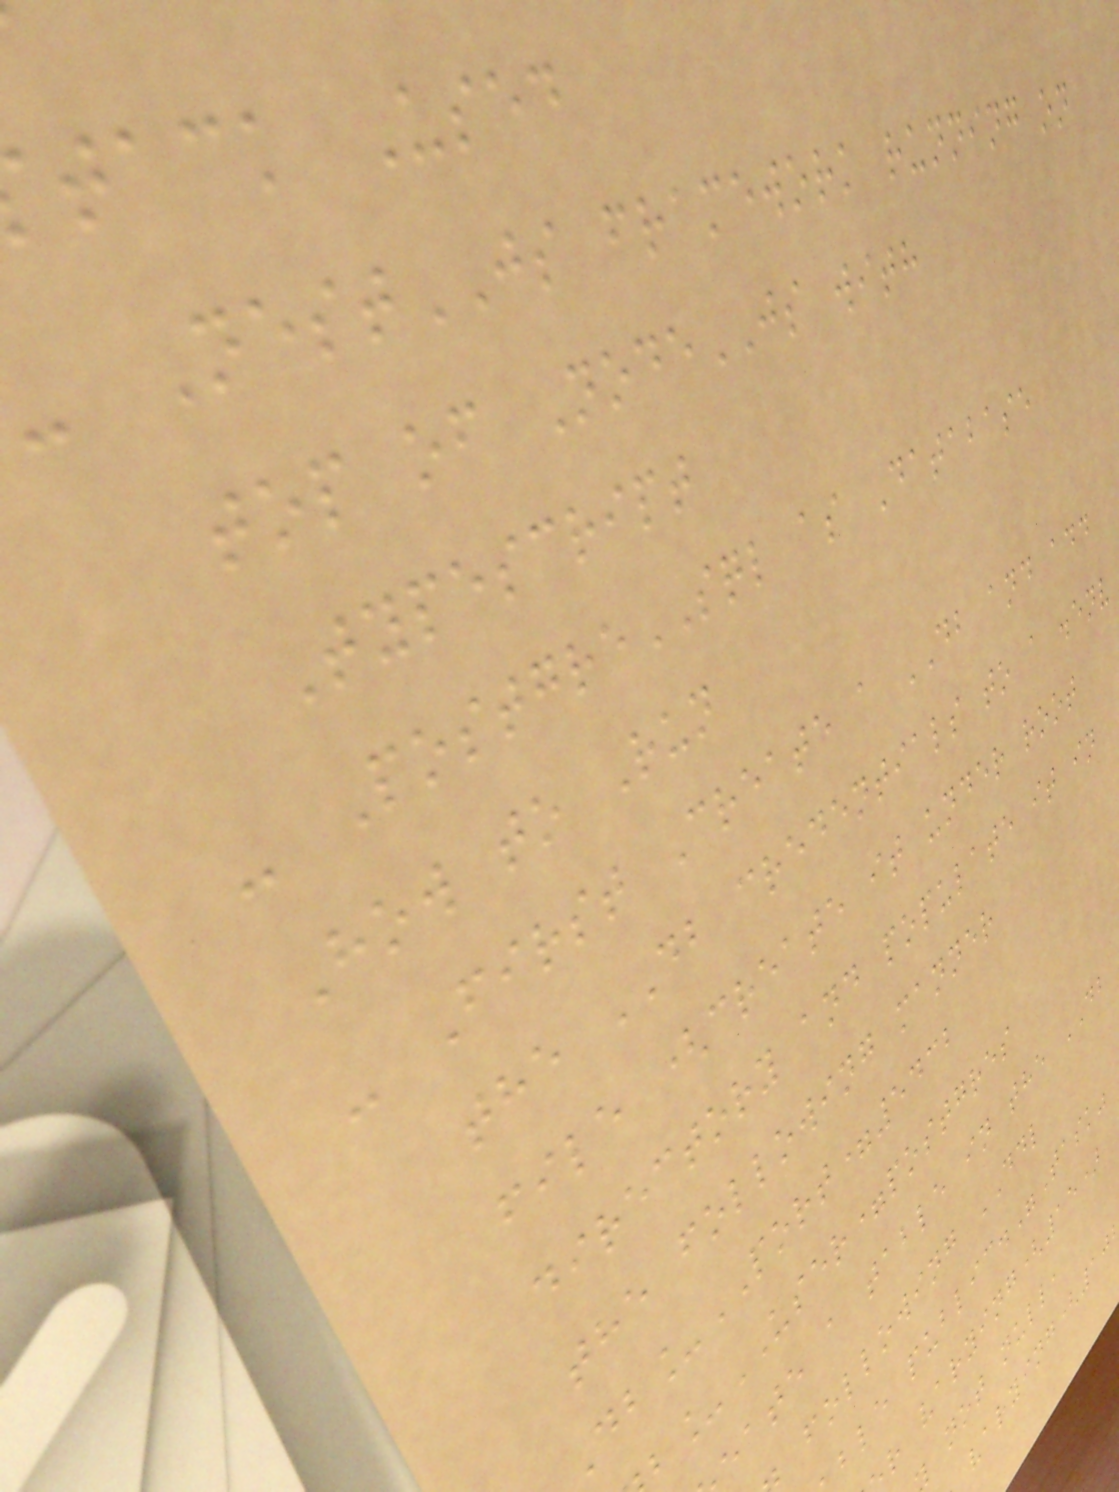tack Used
NestJS framework running on
top of NodeJS with
Typescript
- PostgreSQL as Database
How to Run
- First Create a DB and add
the DB credentials to a .env
file (create it under root
directory and populate it in
the following manner
_PORT=5432
_USER=postgres
eate a table in the DB
following DDL
ble public."Task"
r varying(15)
not null,
varying(10
